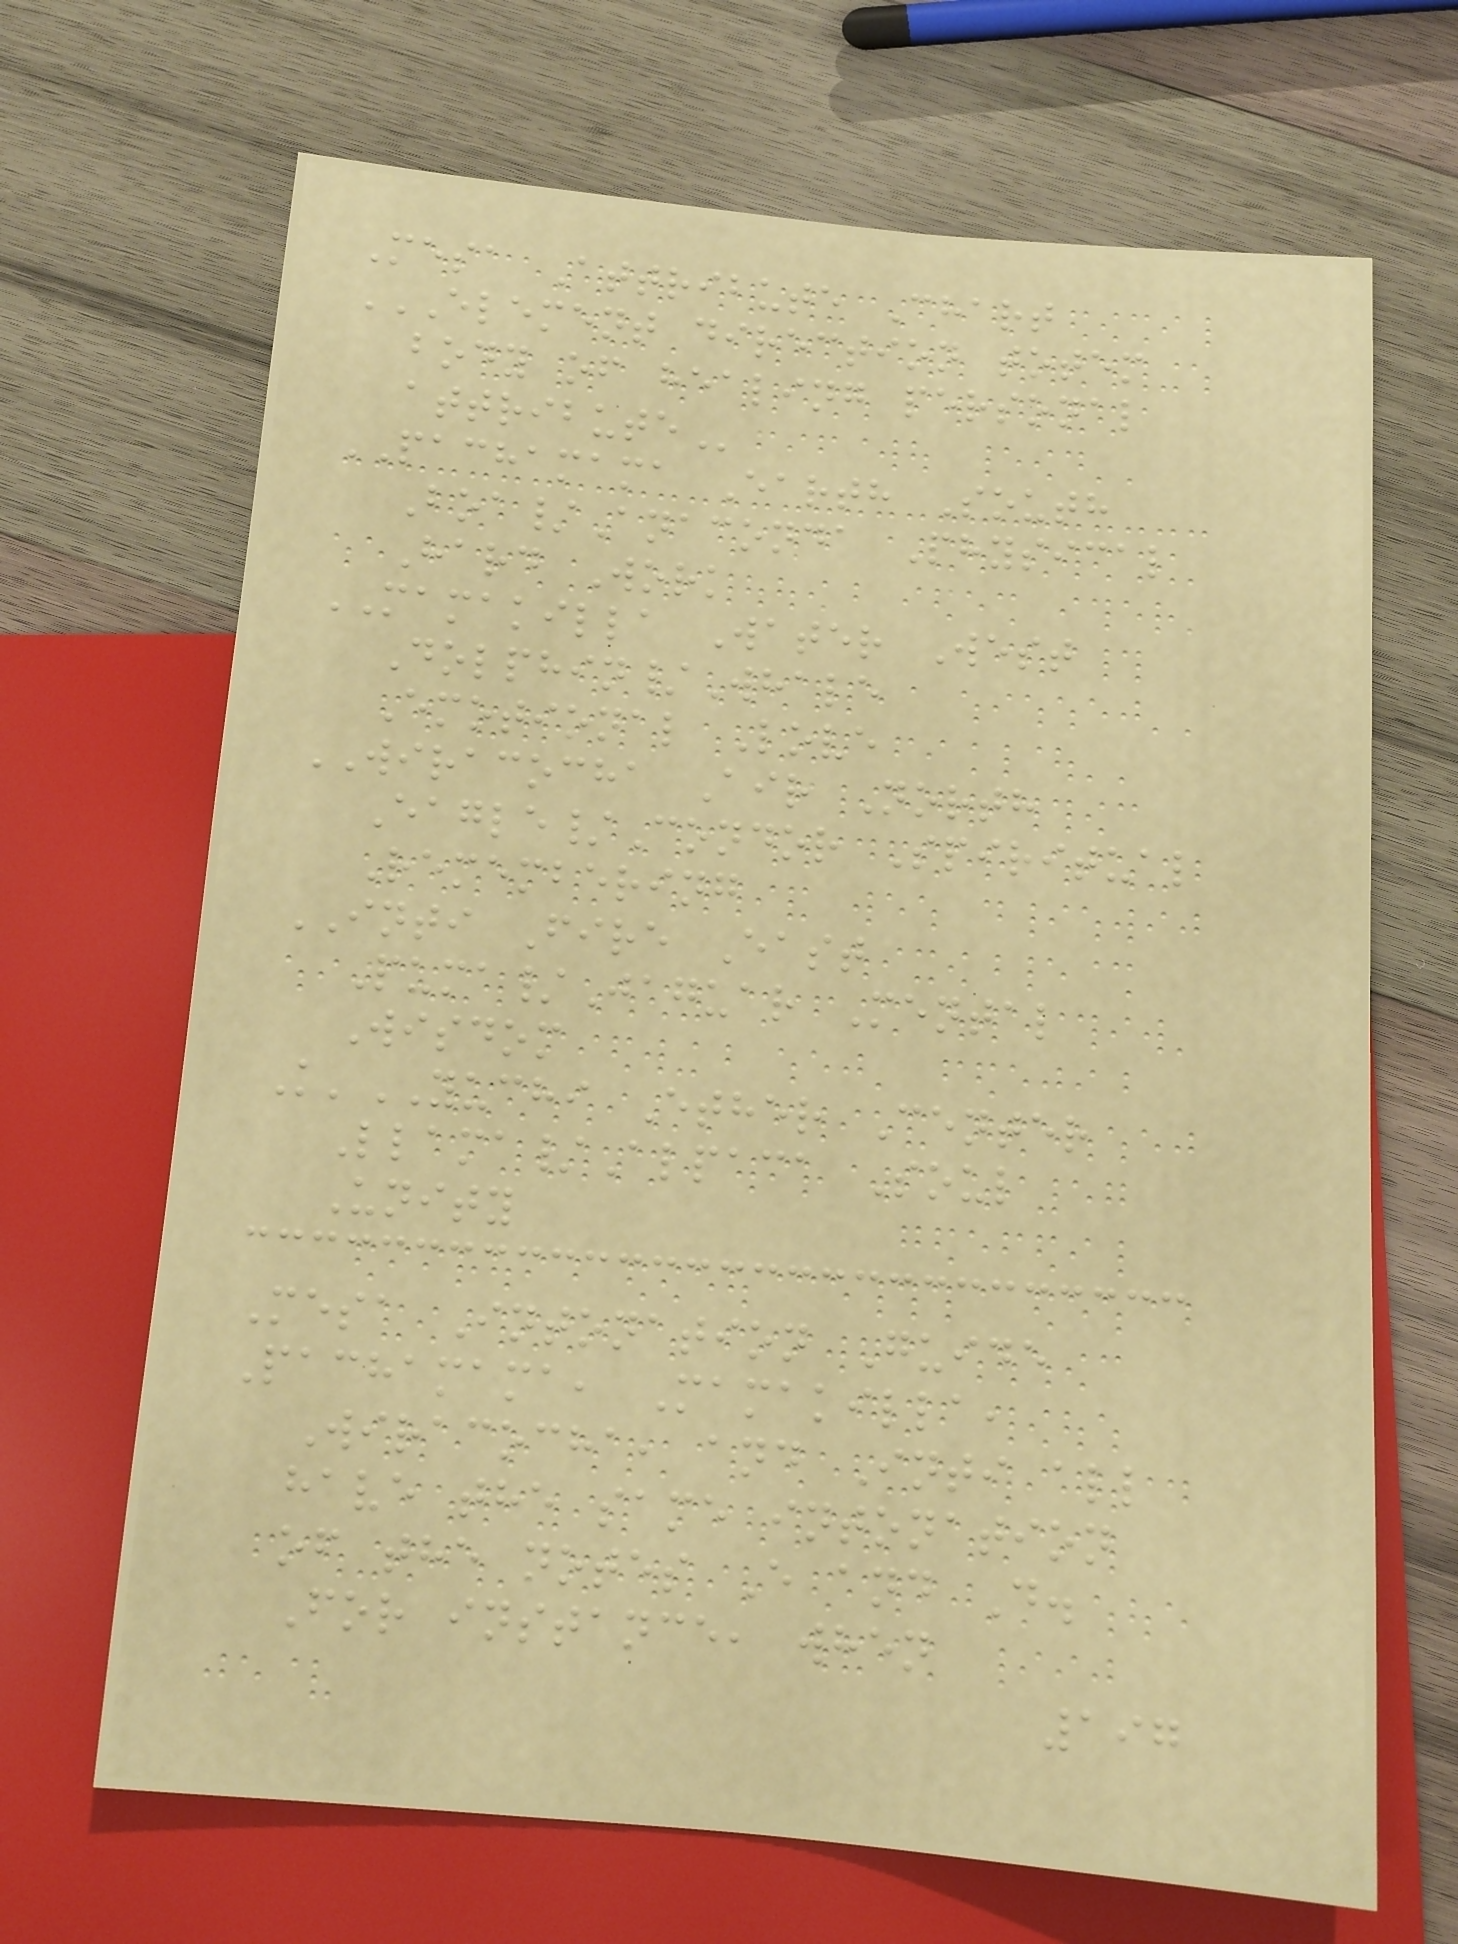Mesa Attribute Chart
ELEMENT DIRECTION TOTEM
BODY OF HEALING PERSONAL
ATTRIBUTE
PACHAMAMA Earth South
Boa/Anaconda Physical
Hard Work
MAMAKILLA Water West
Dolphin/Whale
Emotional Love
WIRACOCHA Air North
Eagle/Condor Spiritual
Remembering
INTI Fire East
Puma/Jaguar Mental
Wisdom
K'YUCHI Ether Center
Llama/Alpaca Soul
Unity
Mesa Intonation Guide
Pachamama, Mamakilla,
Wiracocha, and Inti all
have the same intonation
of the notes E and D.
For instance, when
197
